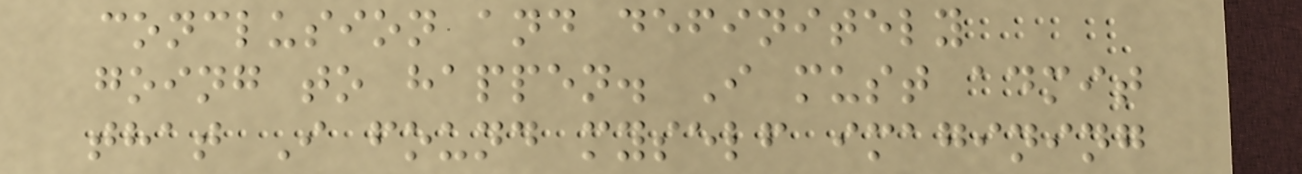conclusion and definitely
going to happen. I must admit
that I found myself imagining
